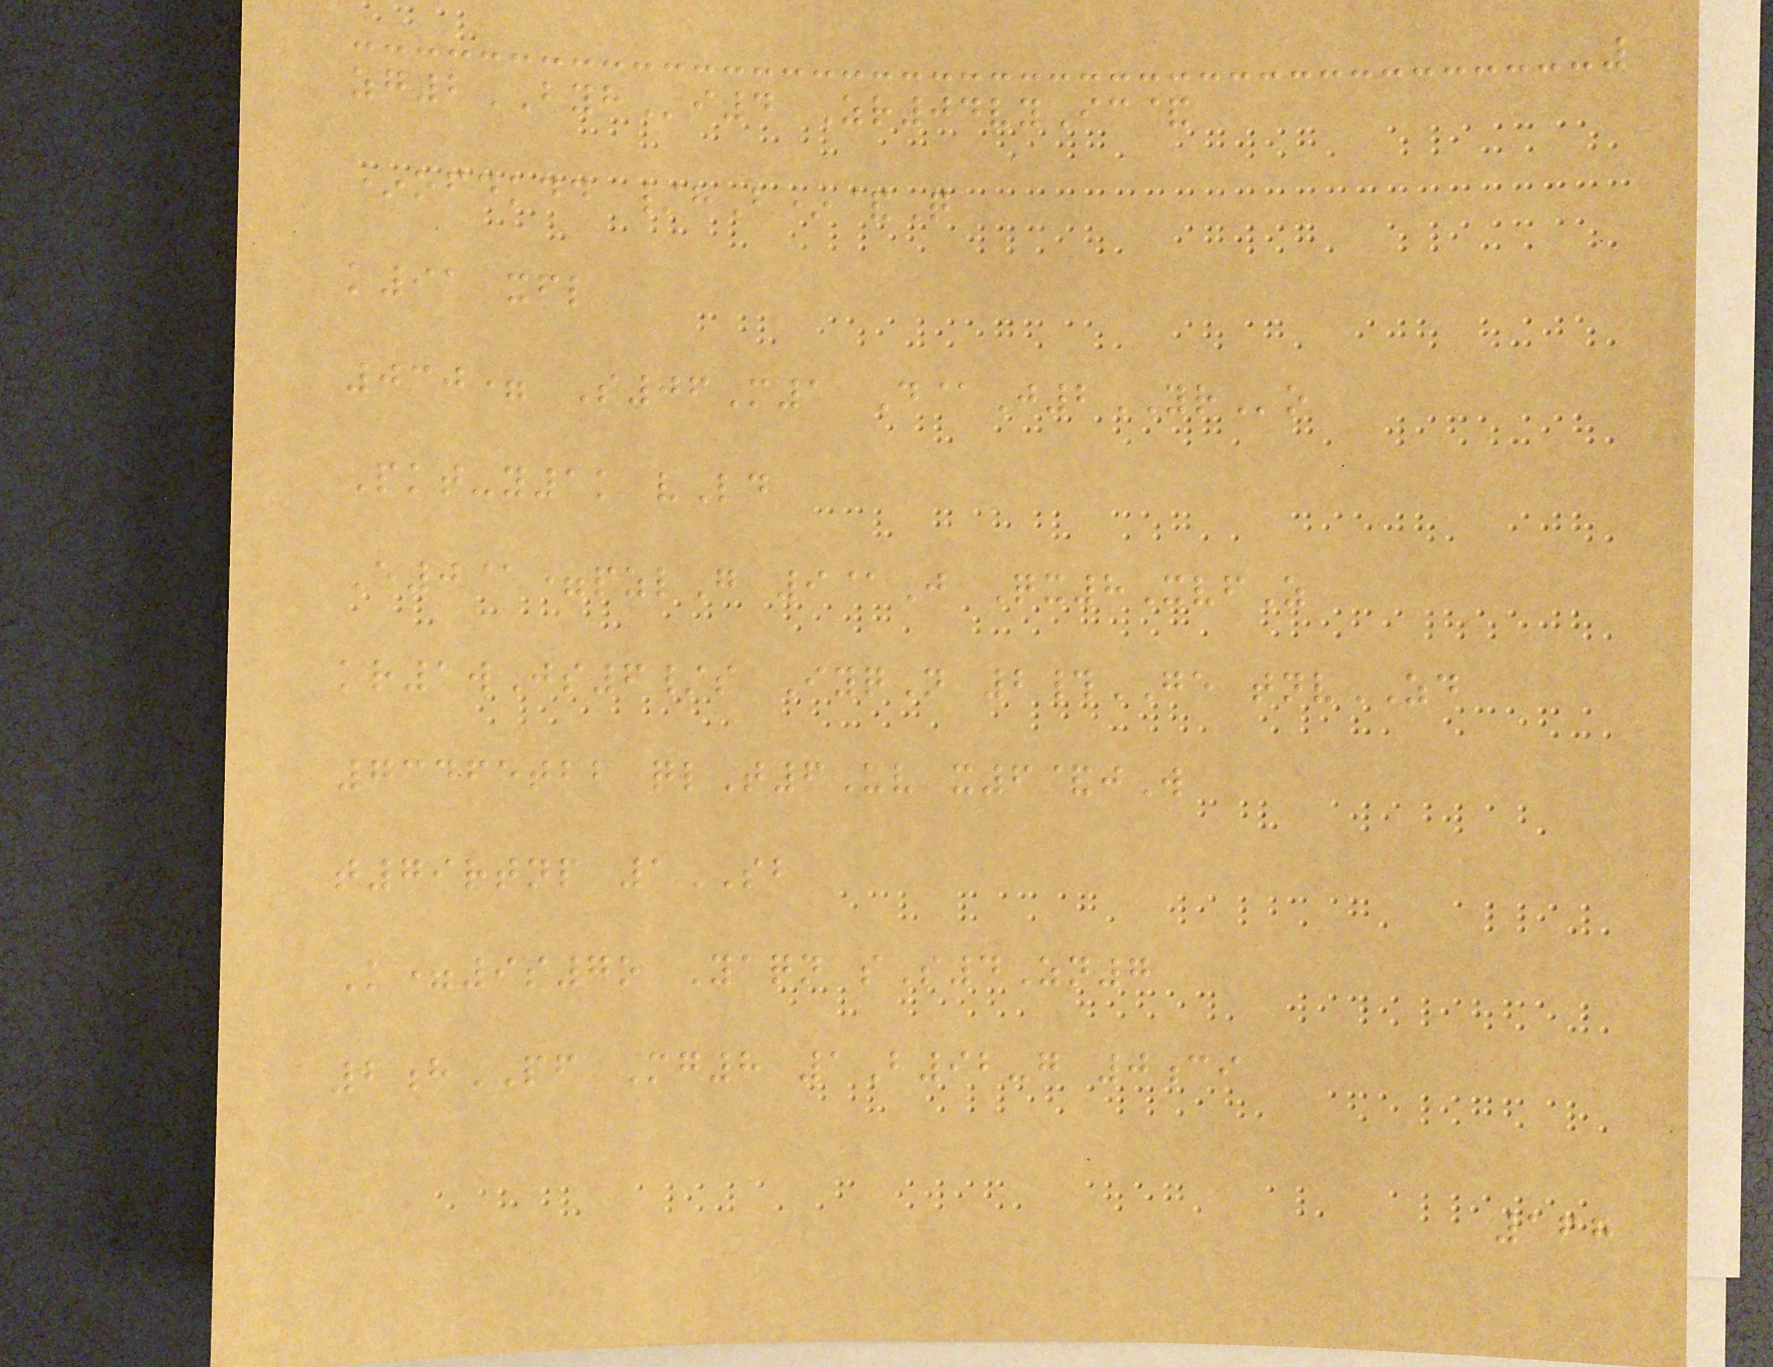zg2BYHi4 Zr04vyIc&
*ofdkdd /hB*&Q
k91 xfl
030= S06M1 D@J2YRo
Pkt-y1k vLd
E0@=pzlG 9@J Qx8XvfZ
kr1wJs6/s IyqN 2#GE tnvZD
73465tbb qlT6Uv x6&jW
t79rtnp 1SB
K=9s7o Yaqn sS4Zn7
2hPF Mg8 1B92-g 0ci
168
